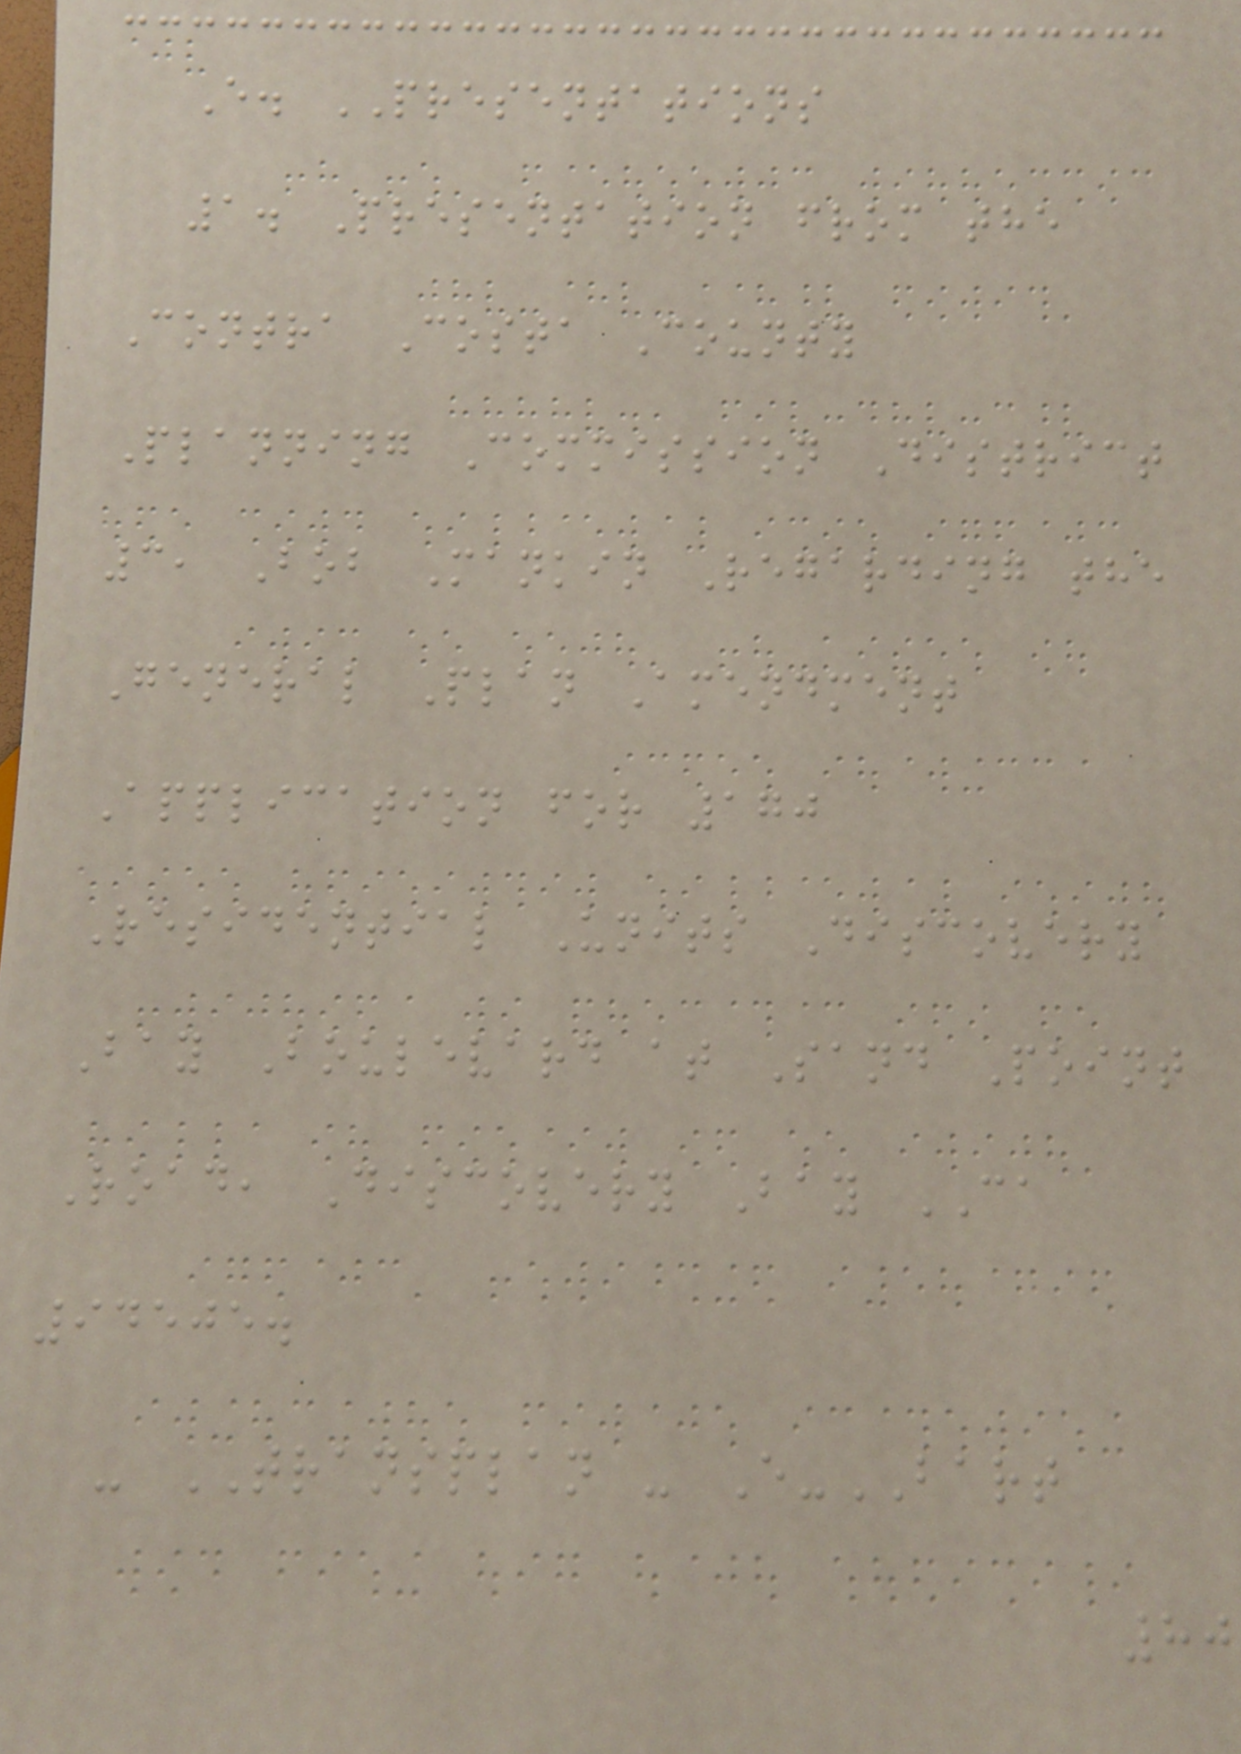E. PRESENTATIONS
1. Presentation from the
Contra Costa County
Planning Commission District
3, Bob Mankin Regarding the
General Plan Amendment
Application for 170
Residential Units Discovery
Bay Boulevard at Sand Point
Road, Discovery Bay CA
94505.
- TRANSPLAN - E-BART
80
